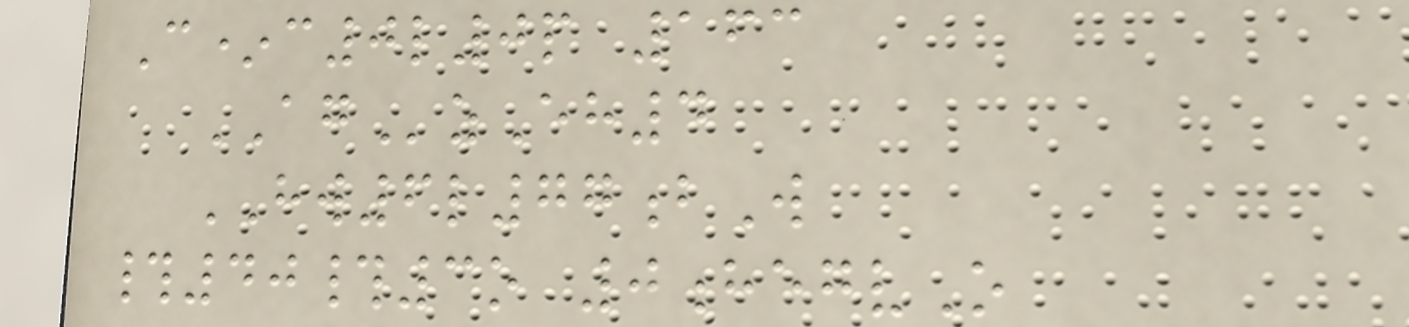C*c0l0p 163
AGzEh4
HW6l77bW
#40#3o 0hegvO
